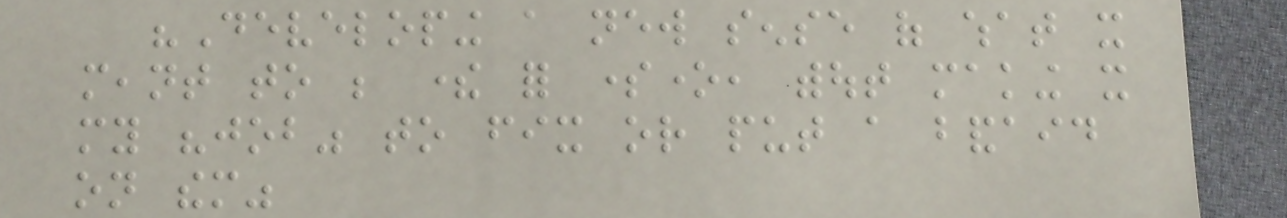"Developing a new sense of what it
meant to be there for someone, without making it
my "job" to fix or put a bandaid
on them"
